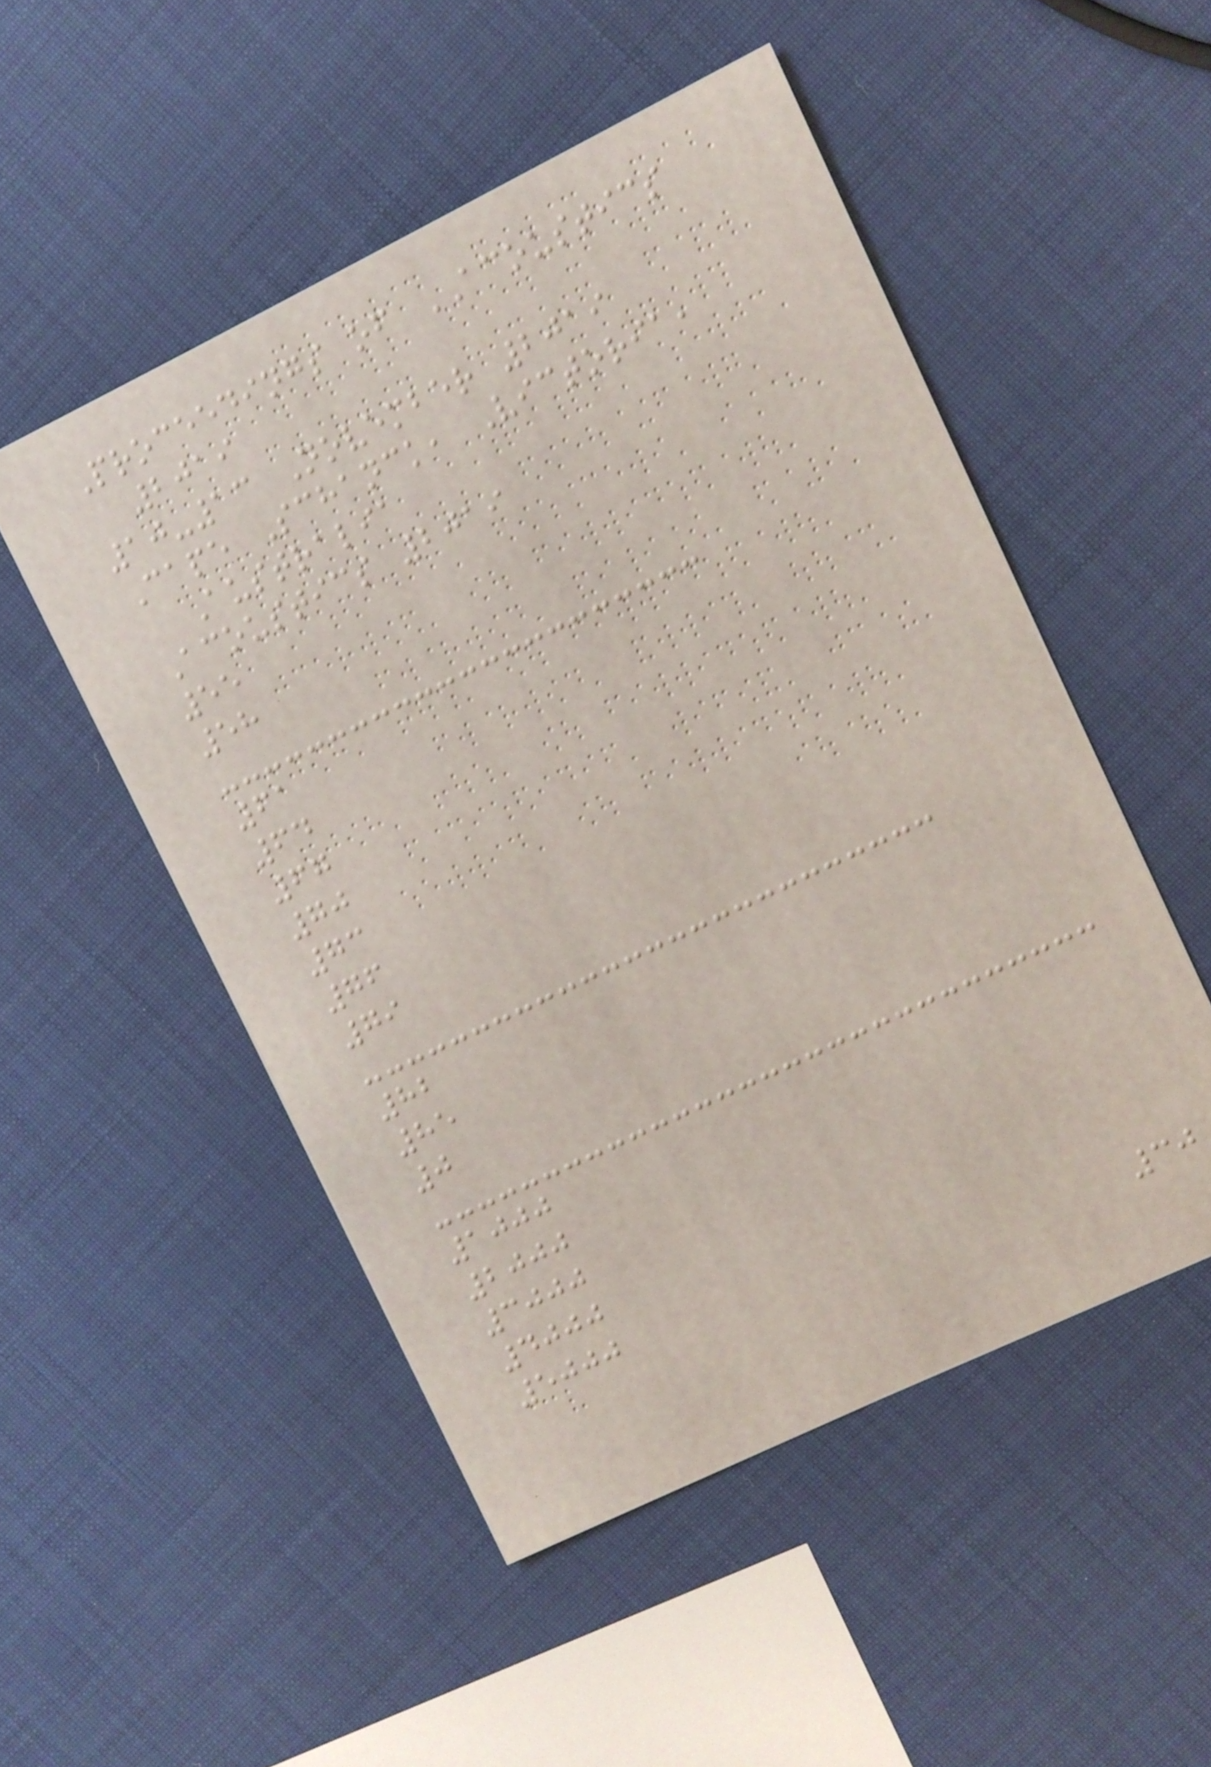Proceedings of ACOUSTICS
2019
10-13 November 2019
Cape Schanck, Victoria,
Australia
Acoustics 2019
55
58
61
64
67
70
73
76
79
82
85
0
1000
2000
3000
4000
5000
30
